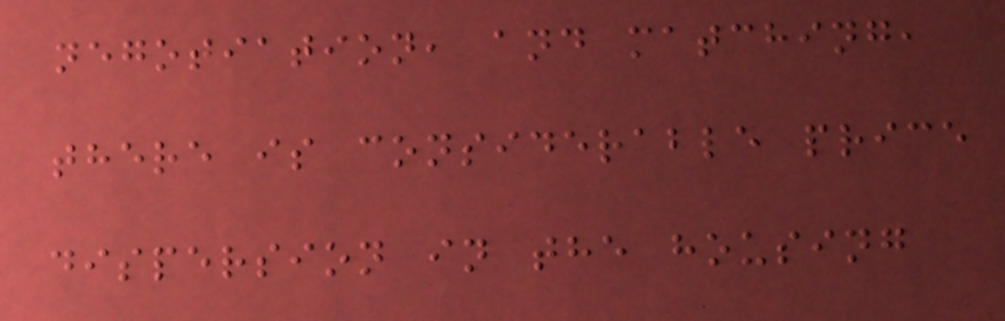negotiation, and matching,
there is considerable price
dispersion in the housing
